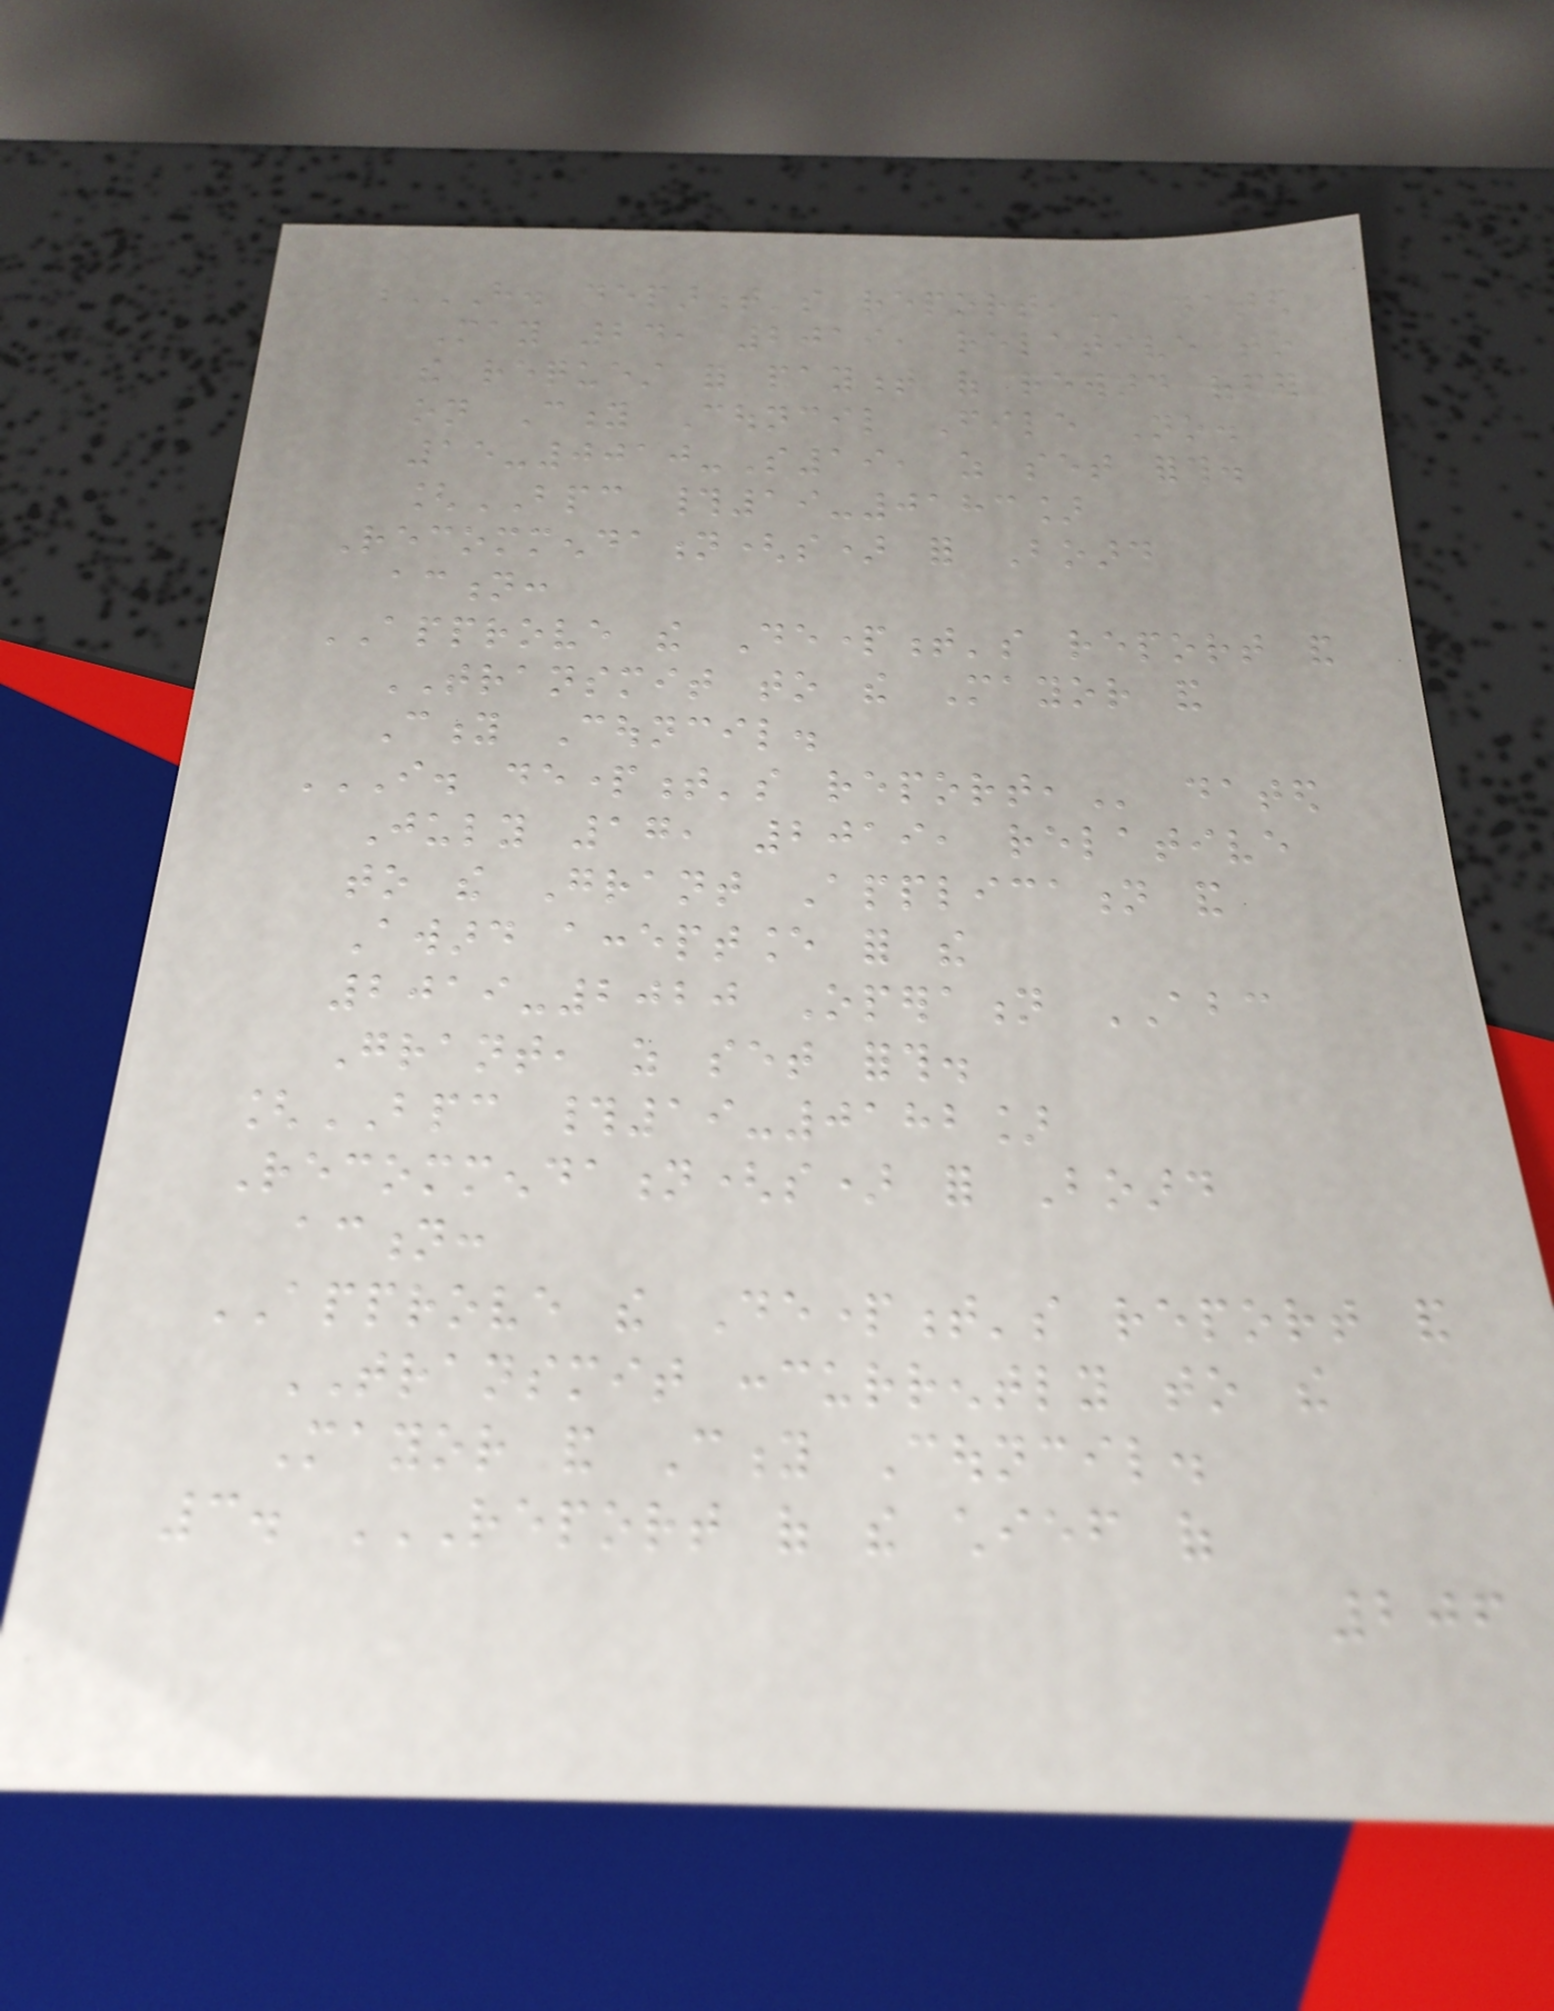H. DEPARMENT'S REPORT, dated
May 24, 2019, relative to
the request for payment of reward offer
on City Council File No.
15-0010-S19, as set forth.
[BPC #19-0183]
Recommendation(s) for Board
action:
APPROVE the Department's report and
TRANSMIT to the Mayor and
City Council.
I. DEPARTMENT'S REPORT, dated
July 17, 2019, relative
to the Grant Application and
Award acceptance for the
2019-2020 Operation ABC
Grant, as set forth.
[BPC #19-0182]
Recommendation(s) for Board
action:
APPROVE the Department's report and
TRANSMIT concurrently to the
Mayor and City Council.
3. REPORT OF THE CHIEF OF
206
